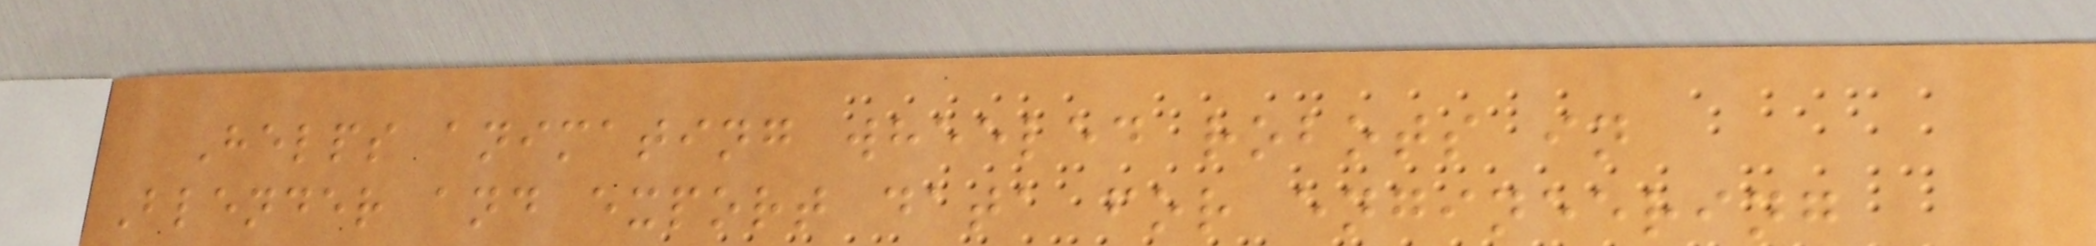Helps animating wheeled robots in
Blender and export data for engineering
